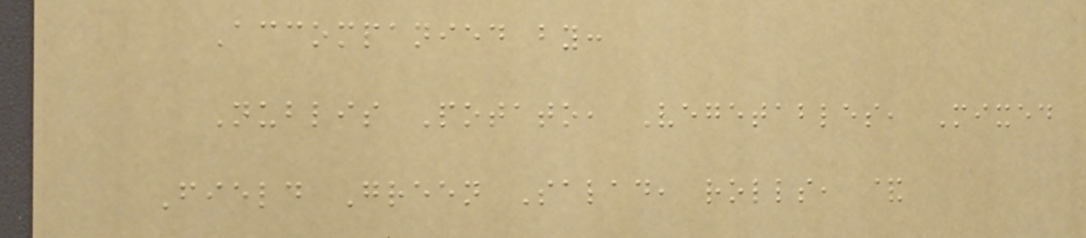Accompanied by:
Nublis Potato, Vegetables, Mixed
Field Green Salad, rolls, &
